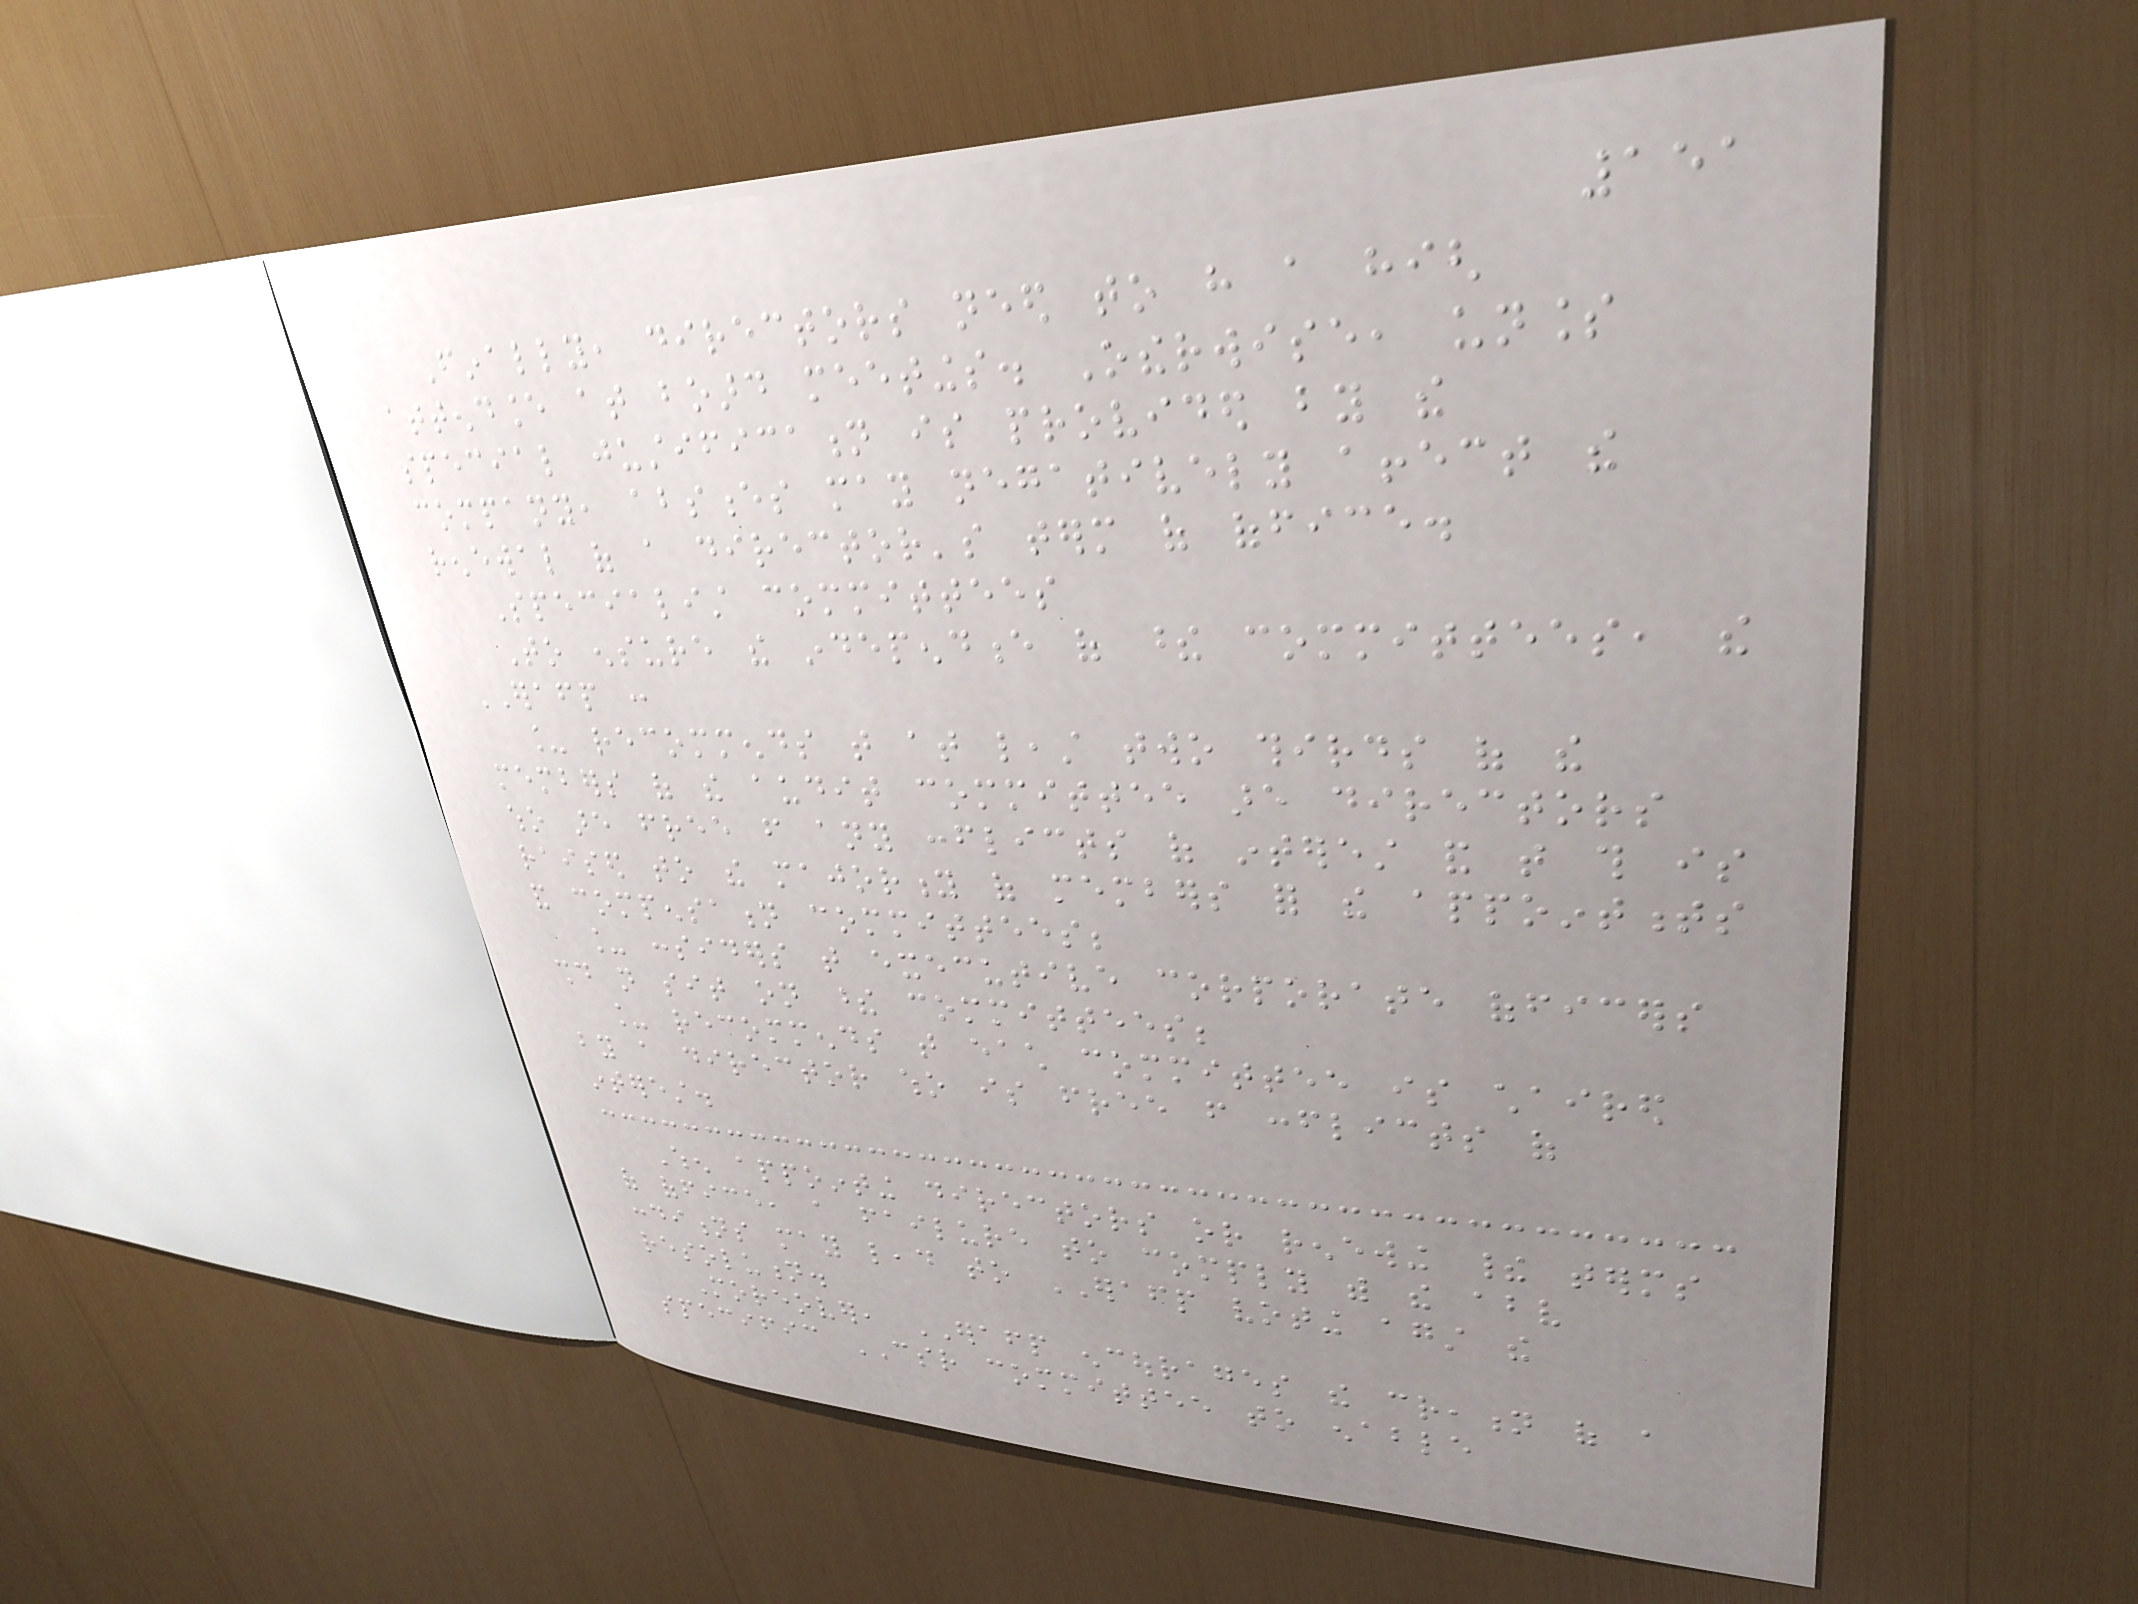151
Finally, directors need to have a high
attendance at board meetings. Otherwise, unless
special justification is provided by the
company, absences may negatively affect the
renewal of a director's term of office.
Specialist committees
To ensure the independence of these committees, the
ERAFP :
_ recommends that at least two thirds of the
members of the audit committee are directors
who are free from any conflicts of interest and that this is
raised to the majority of members for the appointments
and compensation committees;
_ considers that executive corporate officers
should not sit on these committees;
_ recommends that each committee is chaired
by a director who is free from conflicts of
interest.
When appointing directors or renewing their terms
of office, a failure to comply with the above
conditions may lead to ERAFP voting against the
resolution.
Moreover, ERAFP encourages the creation of a
specific CSR committee to enable
